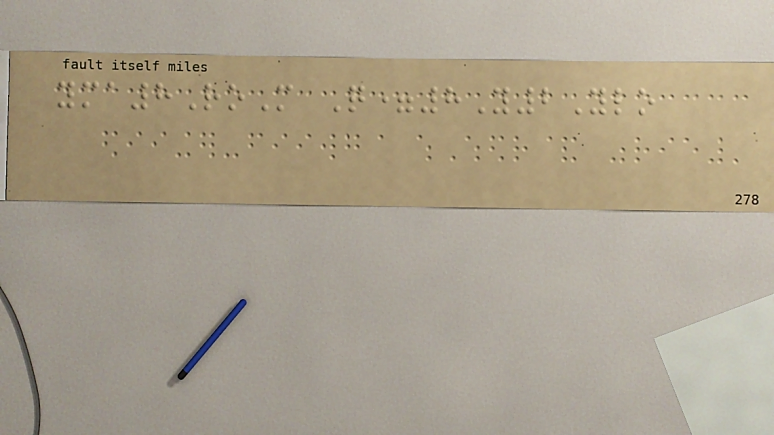yma8RoM Q=8Y2Ylo
